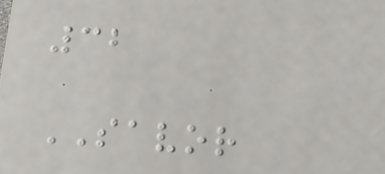32
SAVOR
